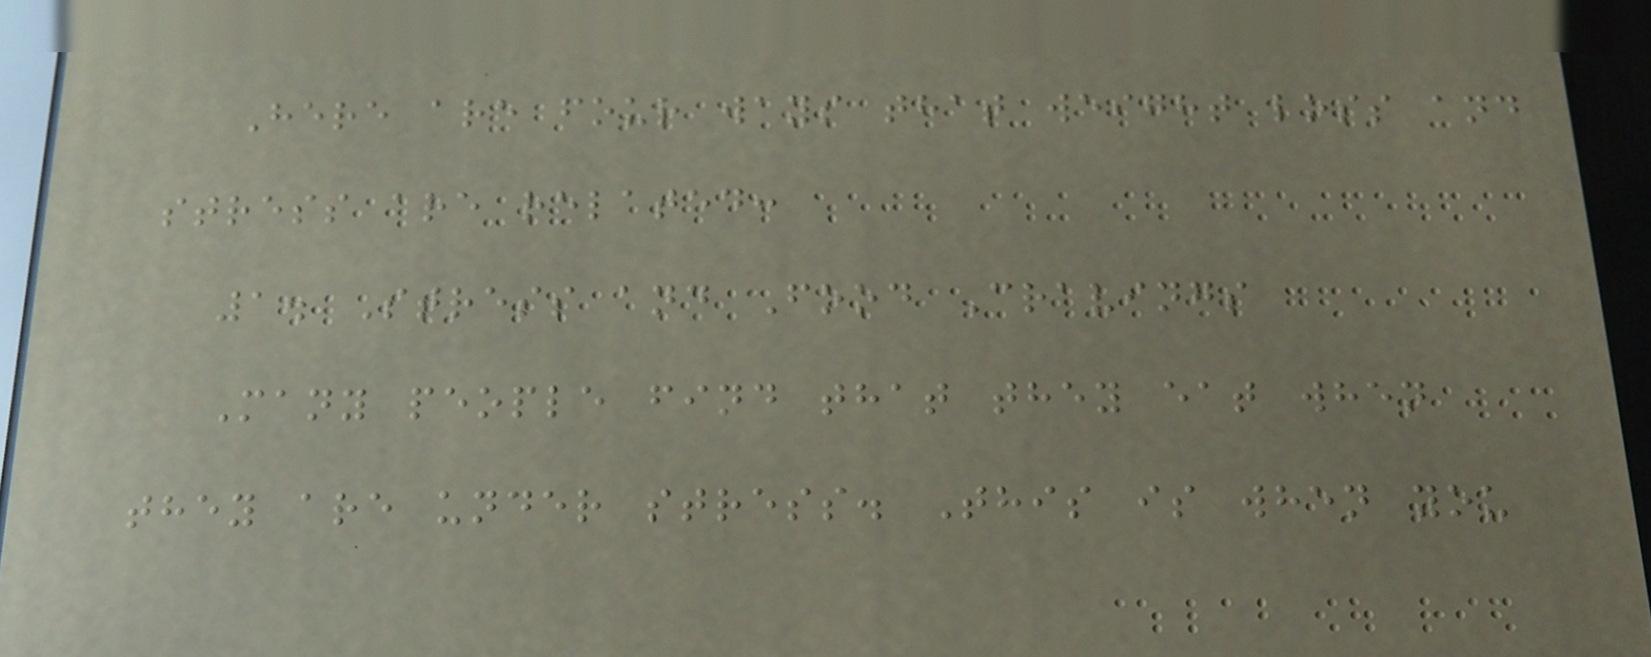Here are four ways that weight loss and
stress are related:
1. Stress and Food Cravings
Many people find that they eat when
they are under stress. This is when you
